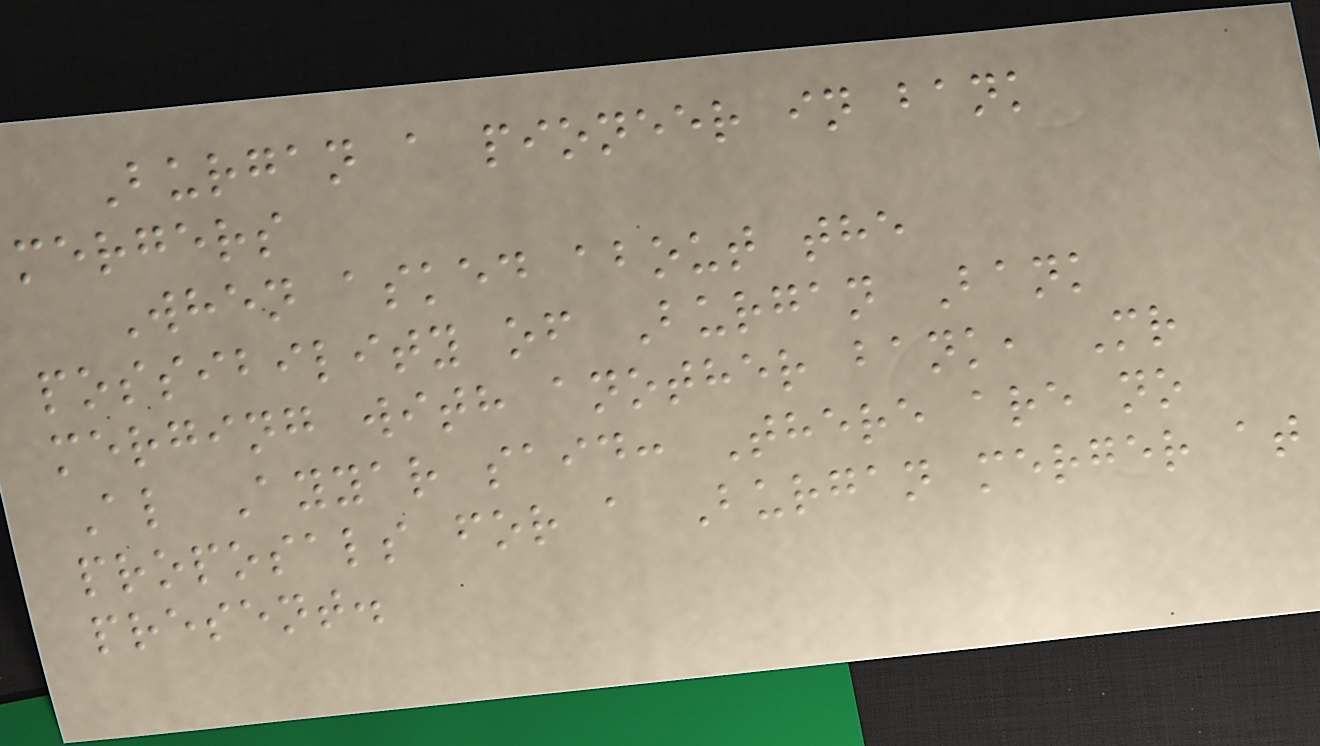Burgan a pioneer in bank
mergers
When asked about the
possibility of Burgan Bank
merging with another bank, Mr
Al Ayyar said: There are no
proposals for a Burgan merger at
present.
